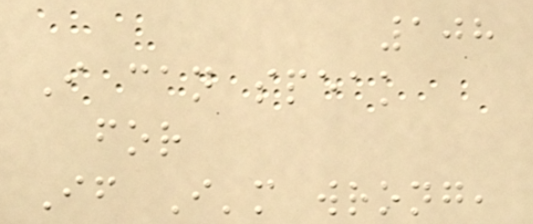108
I can speak
for
If I'm wrong,
